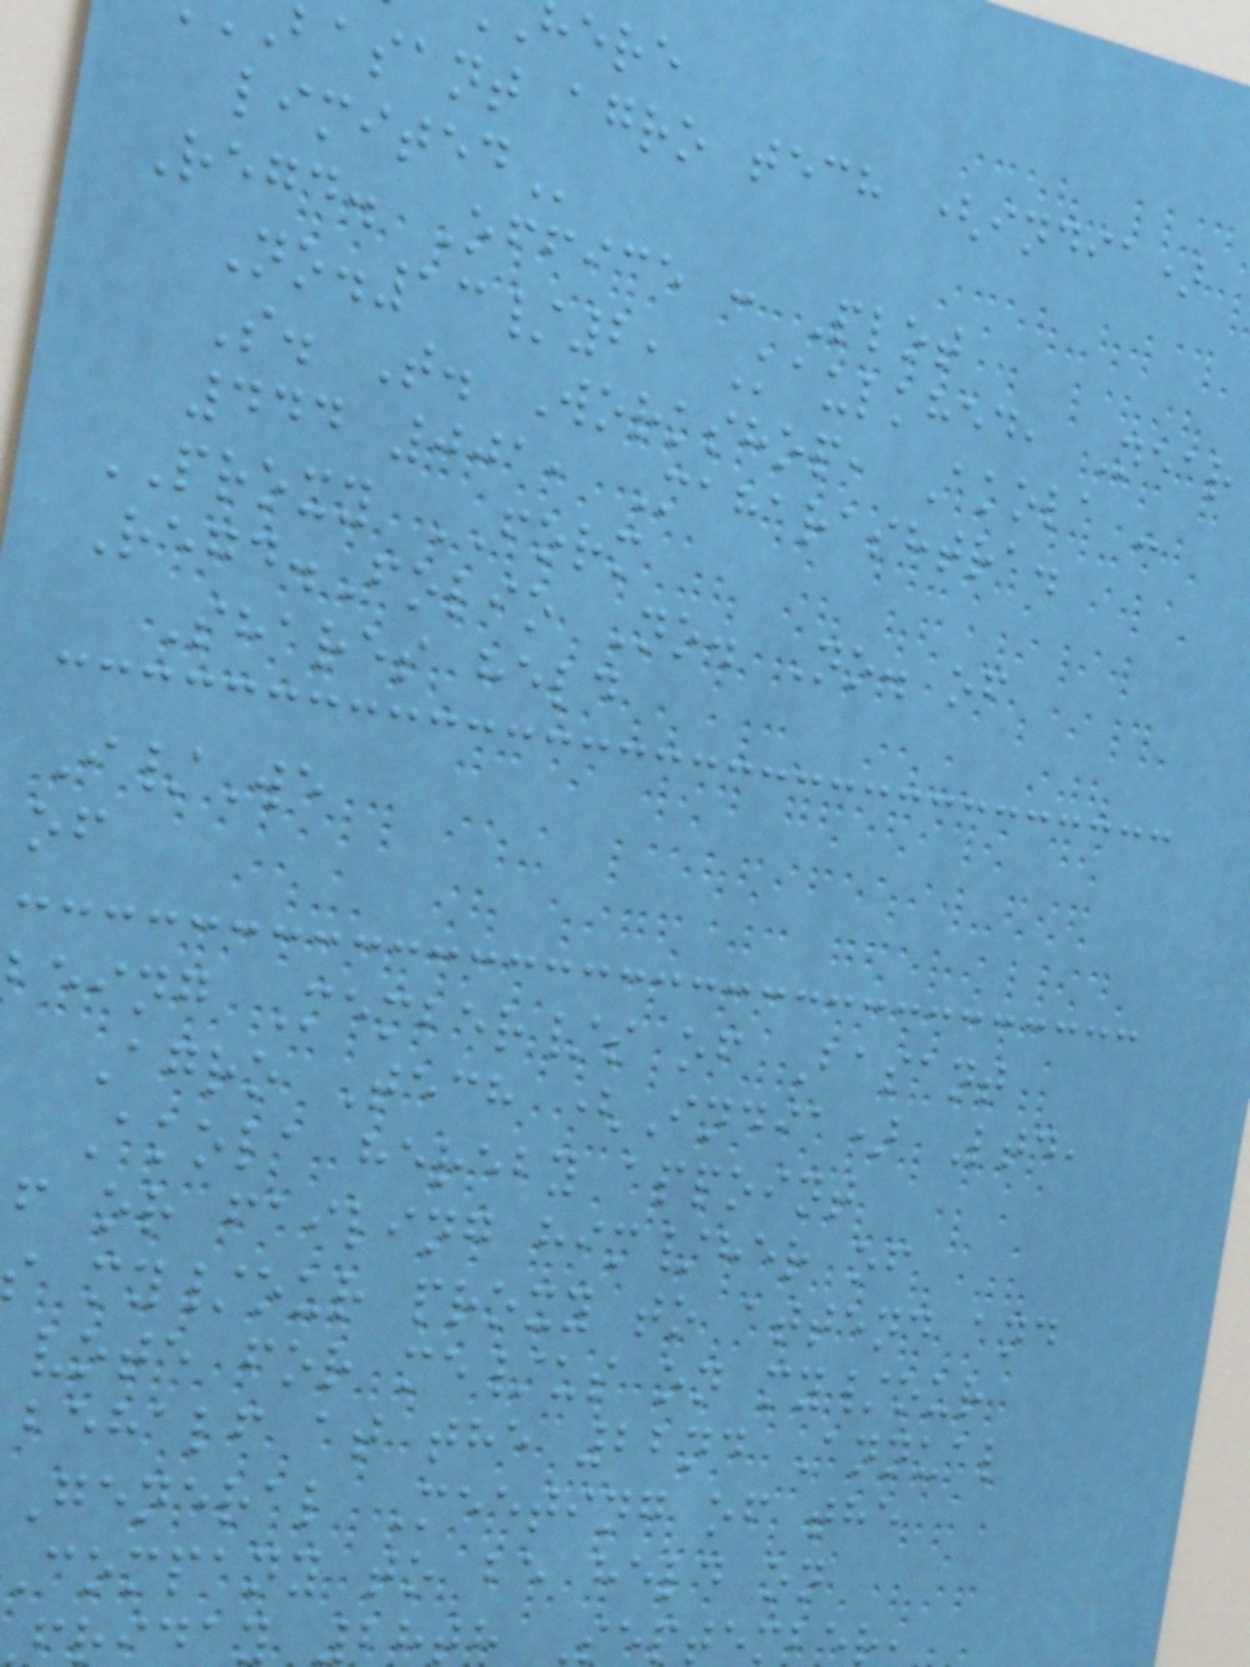basant agro tech (india)
Regd. Office : Plot
No.13/2, Kaulkhed, Near
S. T. Workshop, Akola -
444 001, Maharashtra.
PROXY FORM
Regd.Folio No. No. of
Shares held
I/We
of
being Member/s of Basant
Agro Tech (India) Ltd,
Akola hereby appoint
f or failing him/her of
my/our proxy to attend and
vote for me/us on my/our
behalf at the 22nd Annual
General Meeting of the
company to be held on
riday 28th September,
